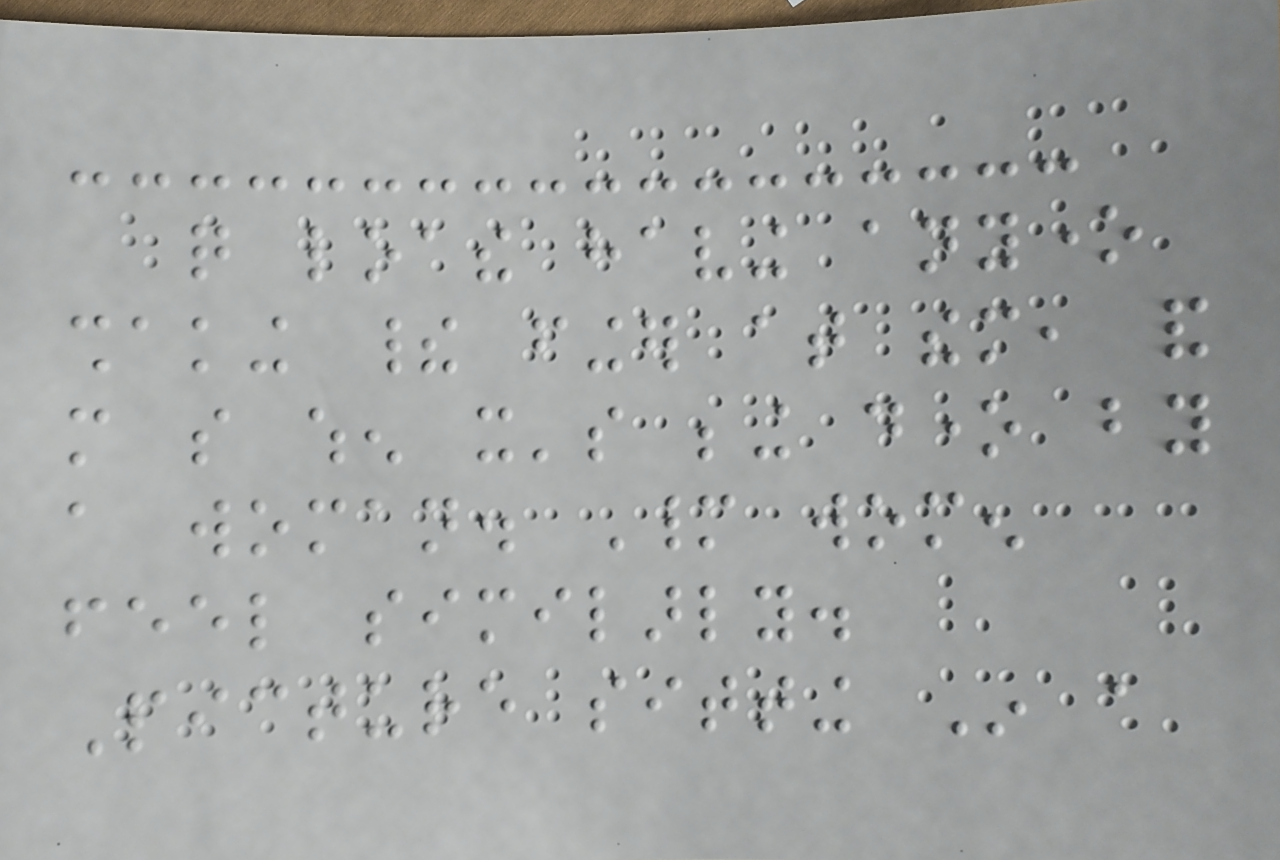quite loathe having anyone
shaking their finger at them, and
more so when it's being done by
a woman. Many women
feel similarly.
Picture sitting In a
